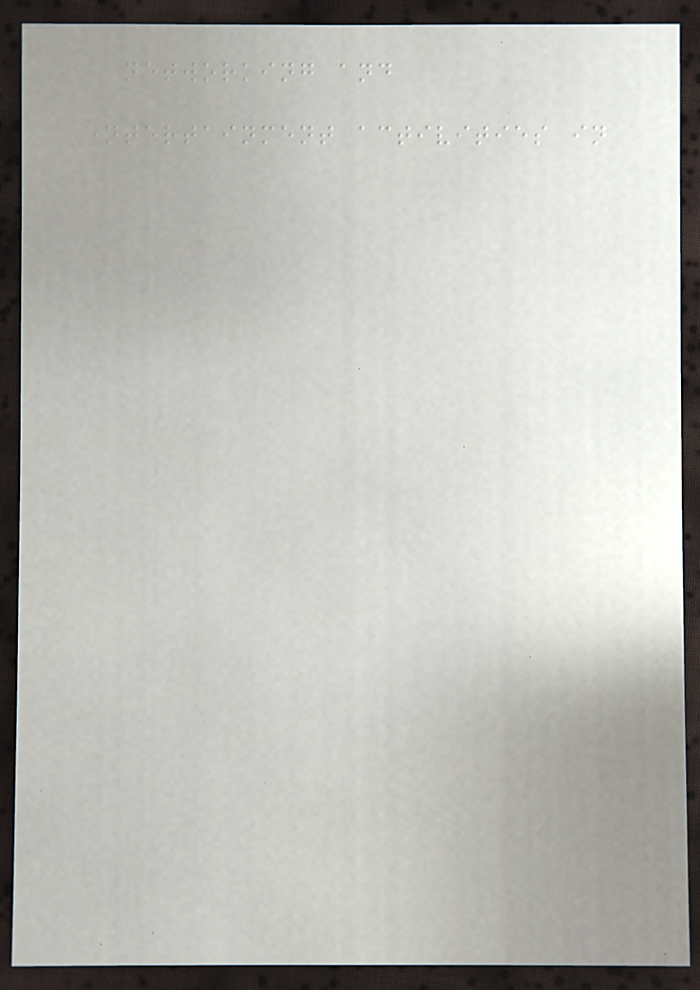networking and
entertainment activities in
